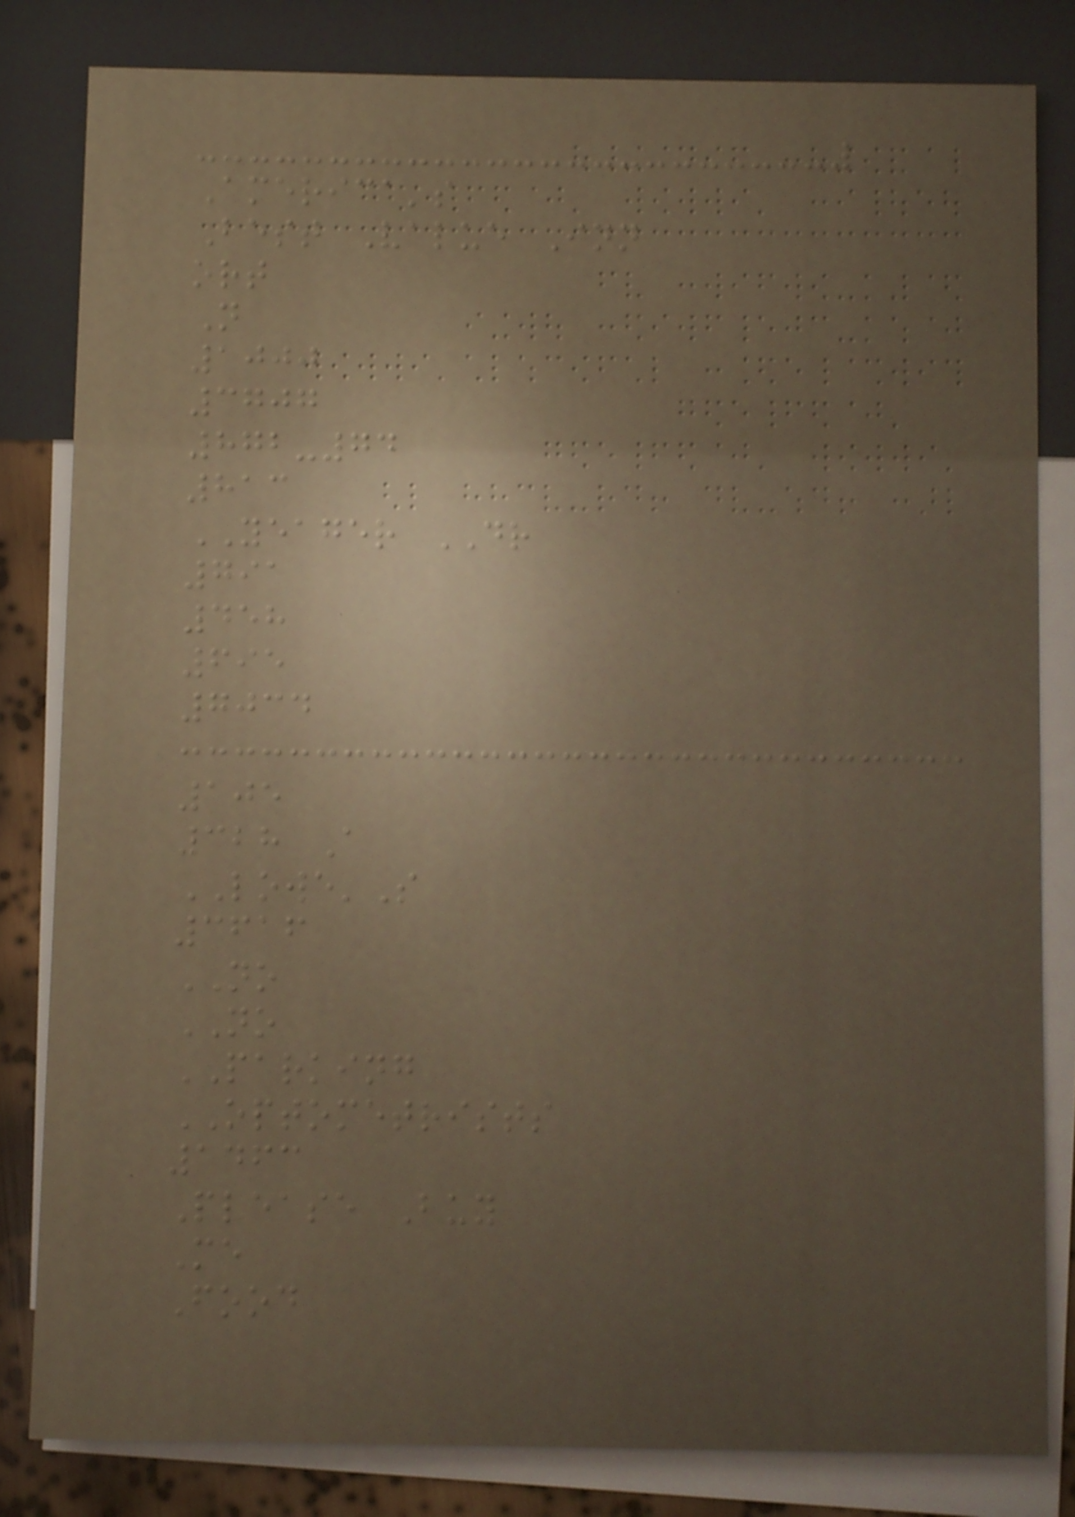America's
Best Value Inn
ort
N
1000
3707
872-74
813
YEAGER DR
791
458
695
7034
105
328 A
LOWE'S
3616
NO
NO
PARKING
OPTOMETRISTS
1463
Please Buy
Me
Food
